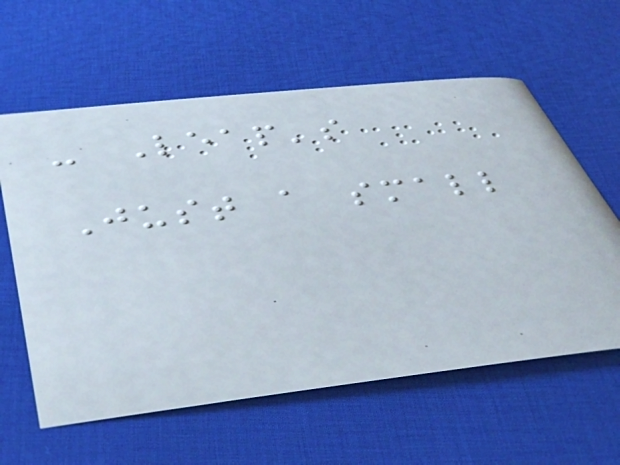- Leap's
Just a small
